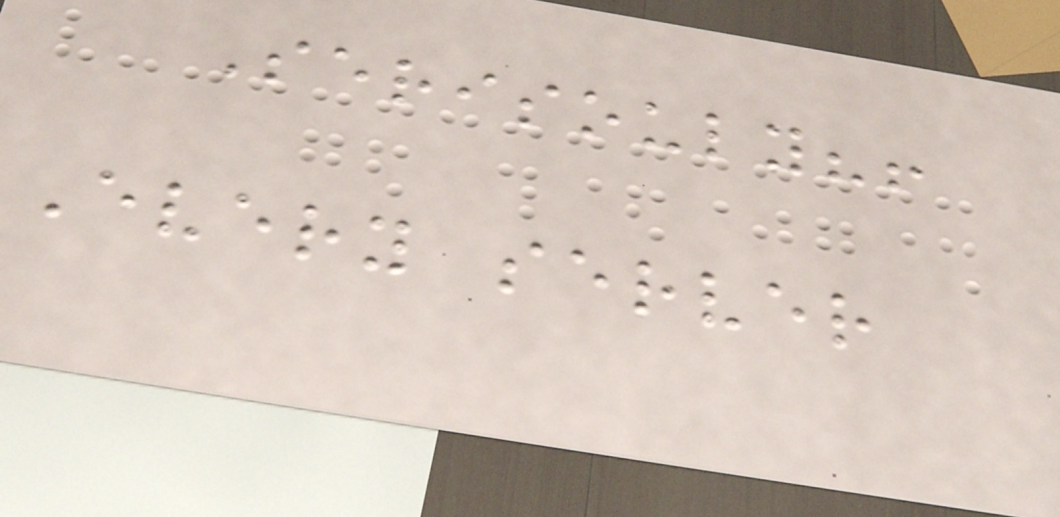Serisouly?!
Every server
